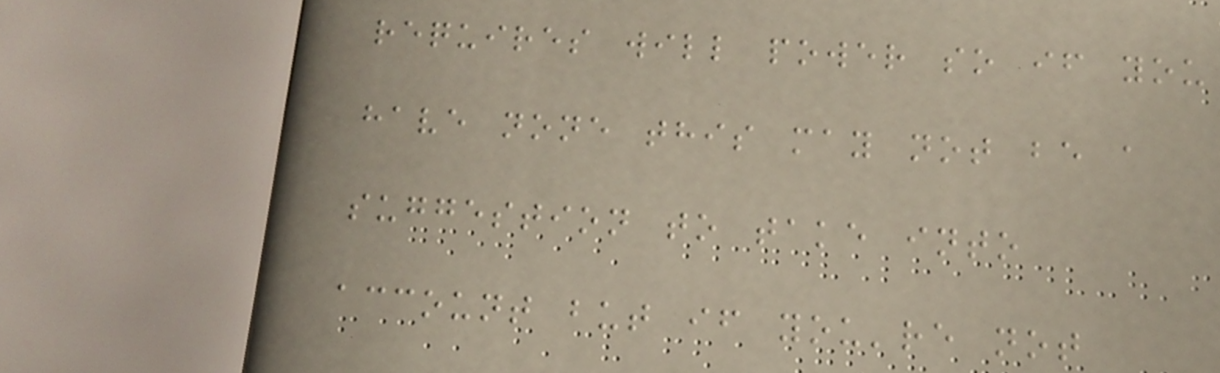requires will power so if you
have none this may not be a
suggestion to take into
account but if you're not
